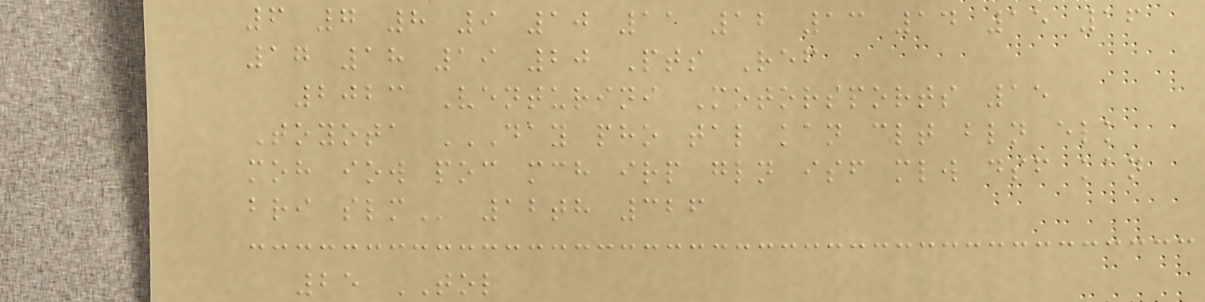6 7 8 9 10 11 12 13 14 15 16
17 18 19 20 Pts Ref
2023 Venturini Motorsports 15
Toyota DAY PHO TAL KAN CLT BLN ELK
MOH IOW POC MCH IRP GLN ISF MLW DSF KAN
BRI SLM 12th 326
25 TOL
